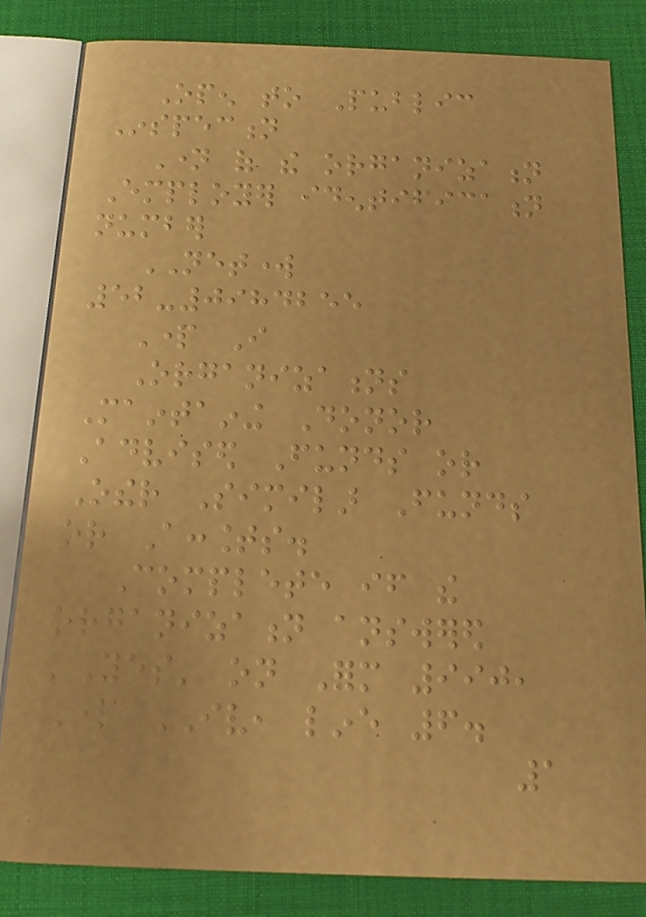Open to Public
Inspection
Name of the organization
Employer identification
number
NETWORK
52-0984255
Part I
Organizations
Maintaining Donor
Advised Funds or
Other Similar Funds
or Accounts.
Complete if the
organization answered
'Yes' on Form 990,
Part IV, line 6.
1
